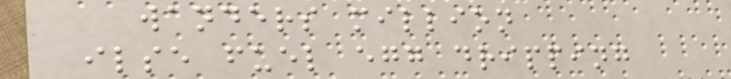wanders million
ilse fuel egg dripping
